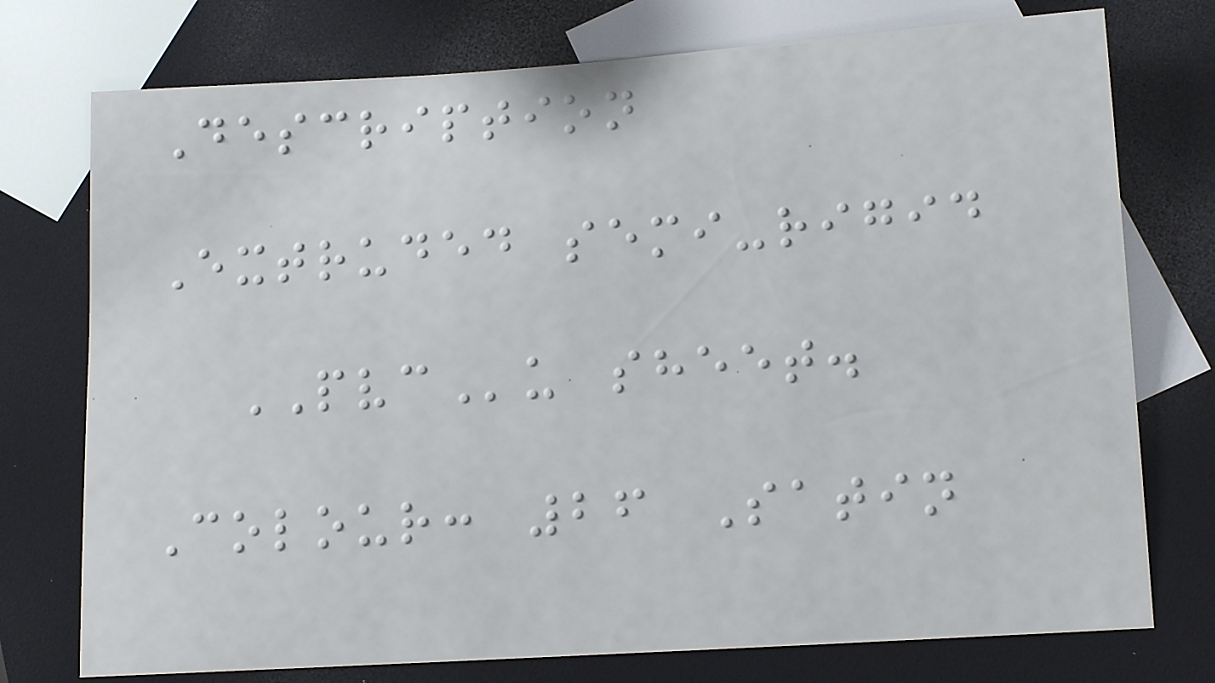Description
Extruded semi-rigid
PVCu sheet.
Colour: 26 Satin
